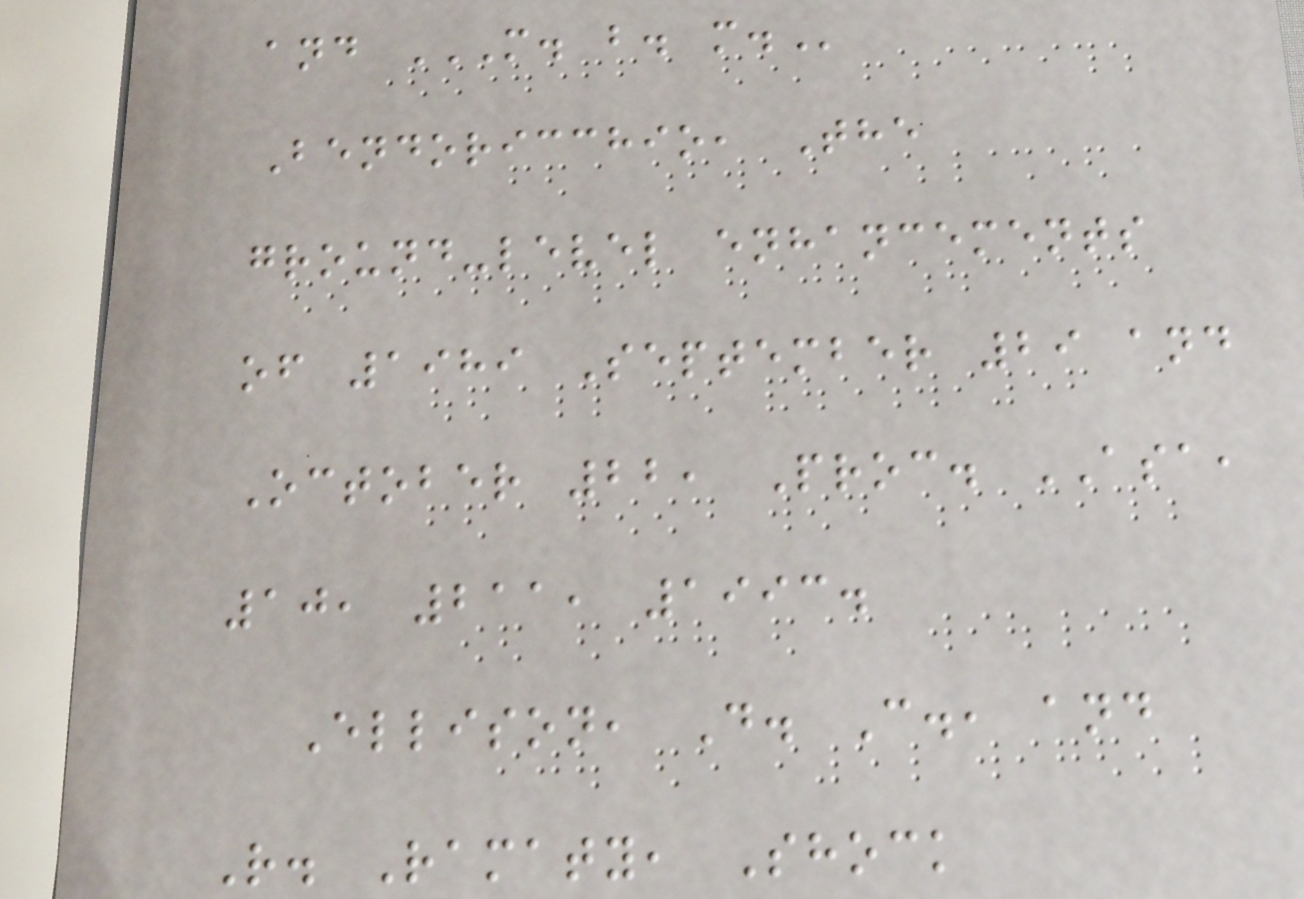and M. B. M.
Bendoricchio, The
ground-level enhancements
of 1989 September 29 and
October 22, Proc. ASA,
10, 211, 1993.
Ellison, D. C., and
R. Ramaty, Shock
